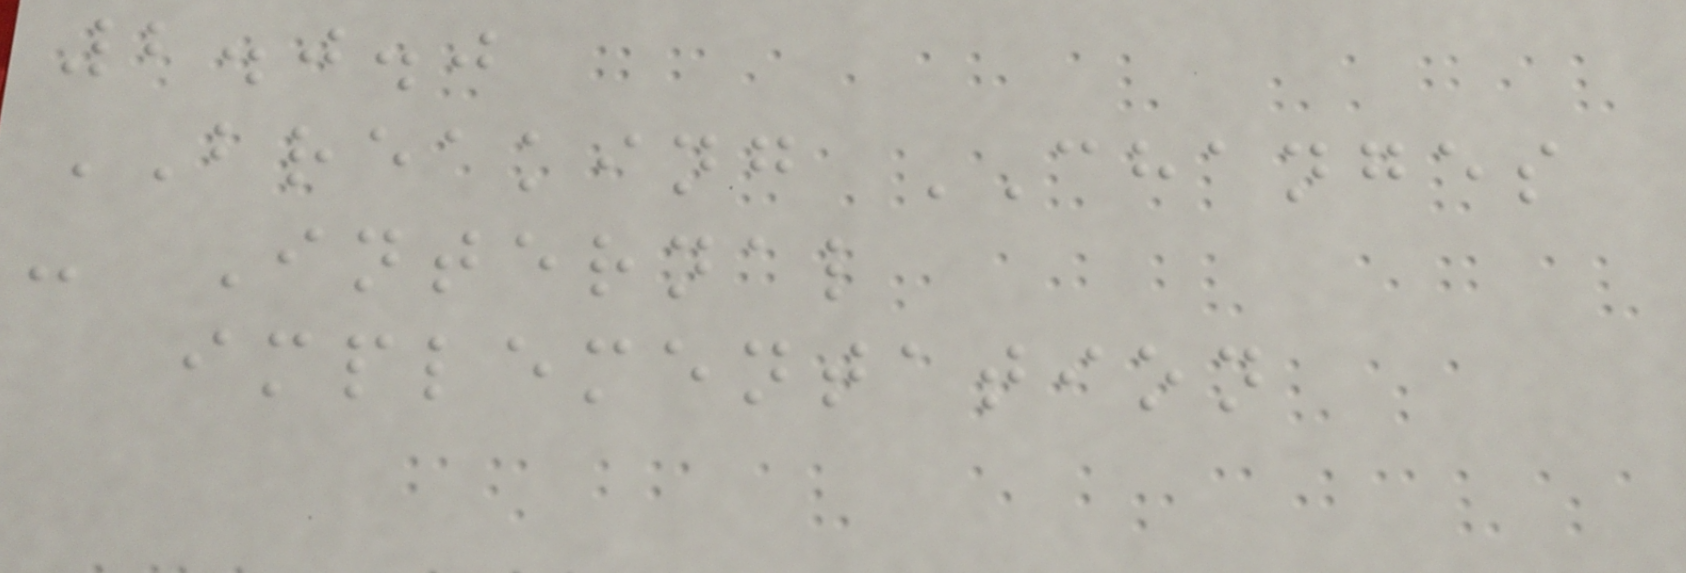2.0.0
BREAKING CHANGES
- Internal
implementation
